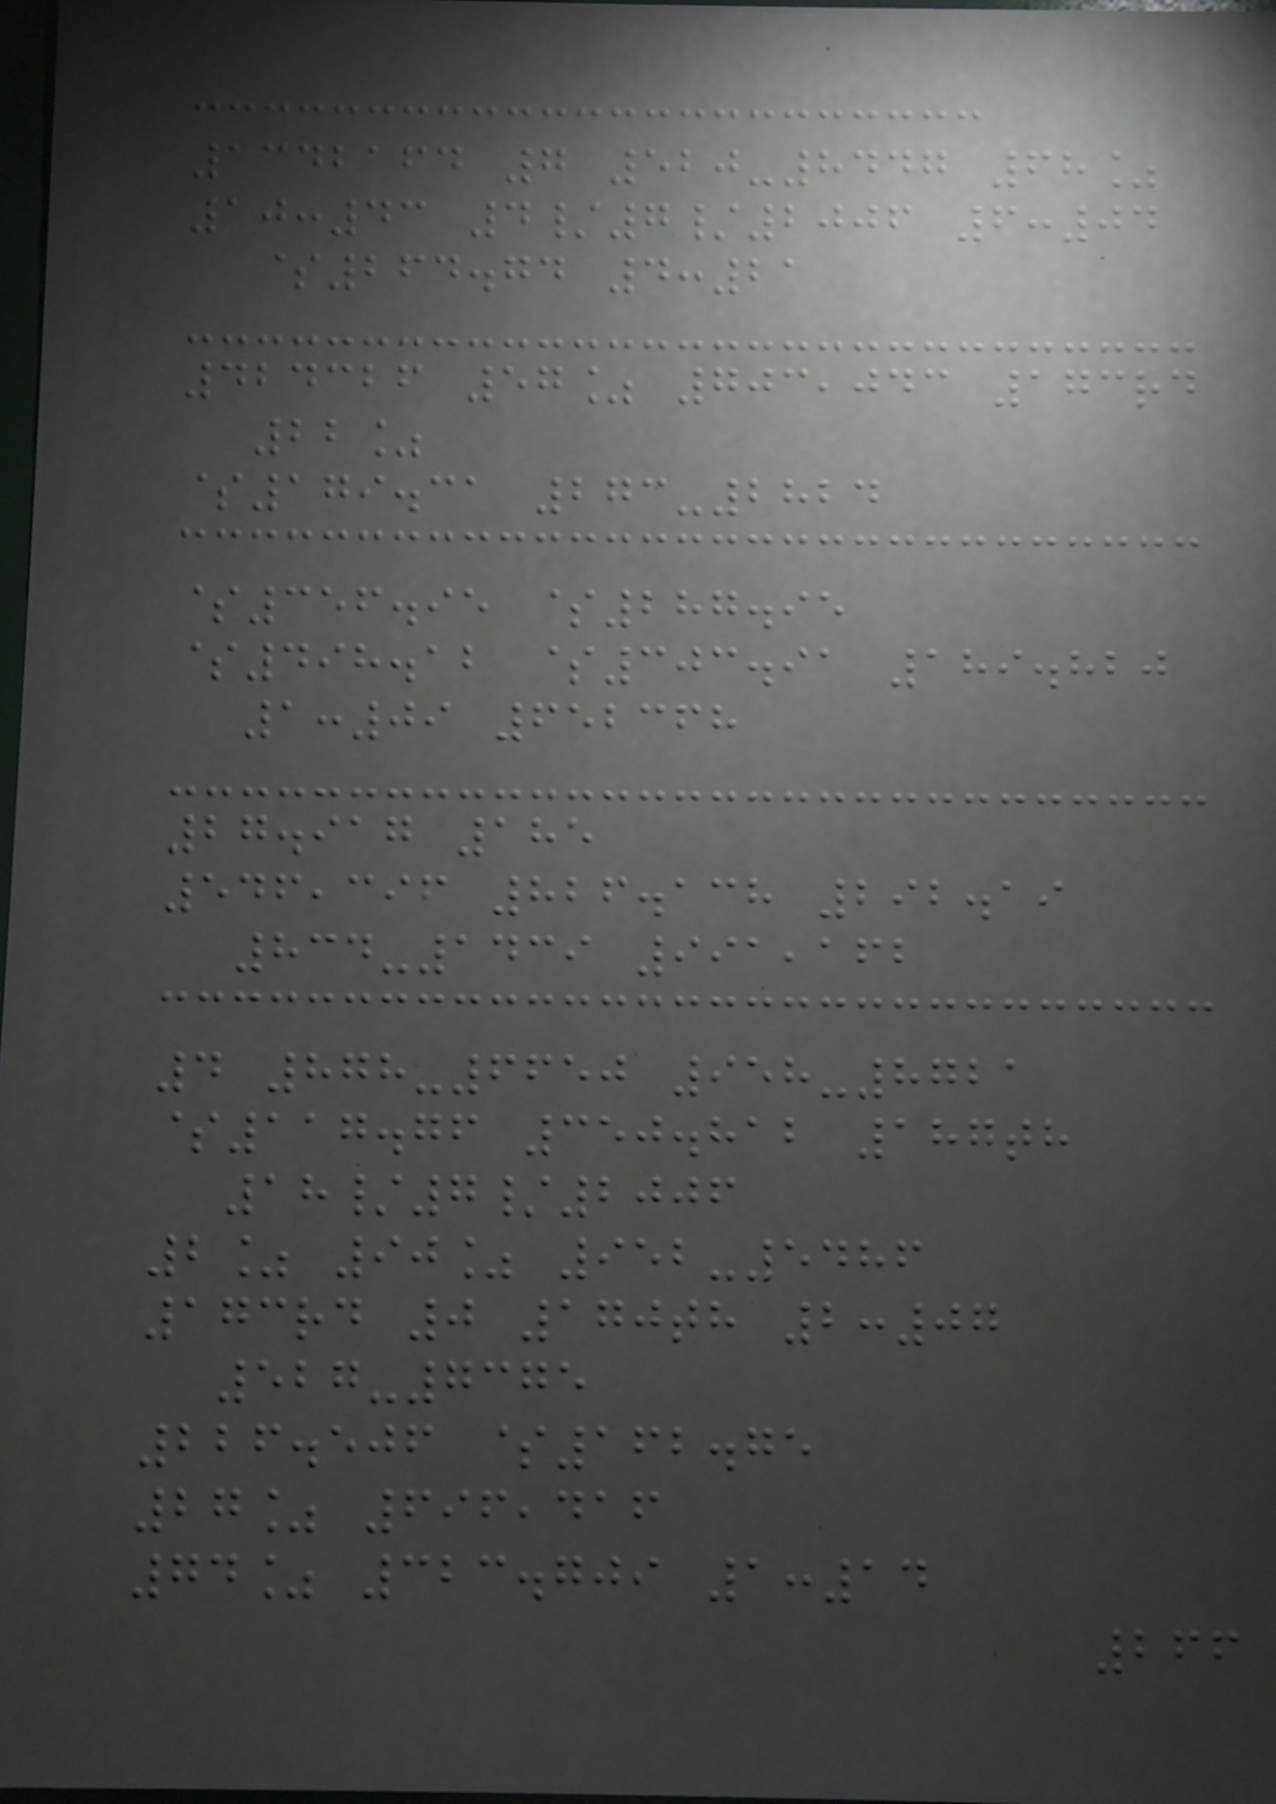1342164 7 520-8447 68%
10:43 4/7/2006 6:04
$264.74 4:21
424326 57% 703,043 173rd
22%
$179.31 273-2824
$356.95 $287.95
$498.12 $303.91 189.820
1:09 652368
27.917 185
546,396 826.138 292.19
834-1439 991,162
4 878-6650 958-8721
$117.76 350.812 187th
18/7/2006
2% 90% 952-5486
173rd 0 170th 2:07
527-7375
226.506 $162.75
27% 696,416
74% 323.709 1:14
266
